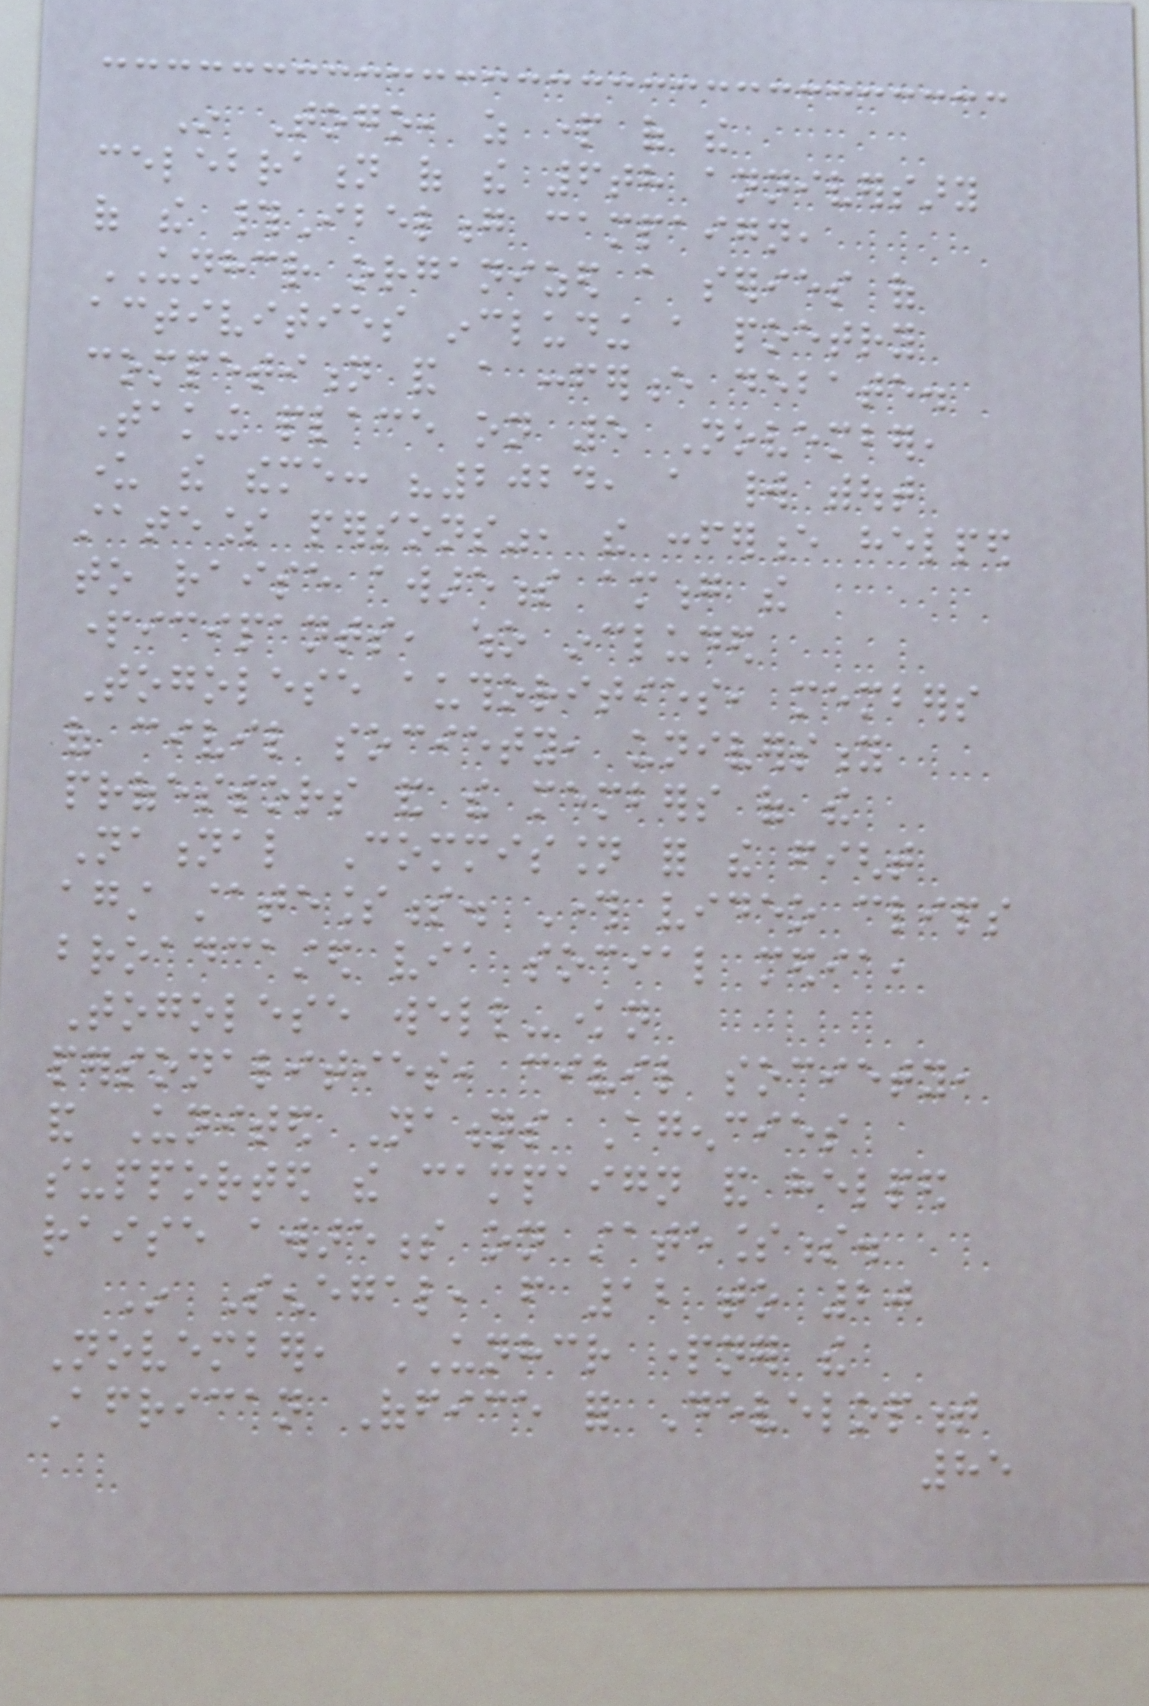In Togo, as part of the
celebration of the 6th anniversary
of the #Ibelong campaign,
UNHCR organized a series of
activities including a poetry
competition and a conference debate.
Taking place on 5 November,
under the theme: "2024, a world without
stateless persons", the conference helped
to raise awareness among the
participants, who included
Togolese authorities, members
of civil society, university
professors and the members of the
National Commission for the fight
against statelessness. Through video clips
broadcasted via social media,
Togolese well-known
personalities, civil society,
and United Nations Agencies
supported the campaign and helped
raise awareness on statelessness.
In Senegal, from 12 to 20
November, UNHCR partner the
African Office for Development
85
